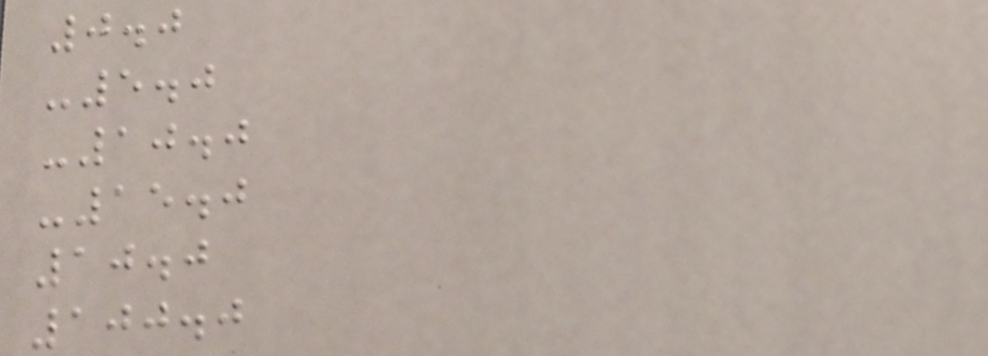0.0
-5.0
-10.0
-15.0
10.0
100.0
